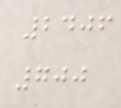2406
700
